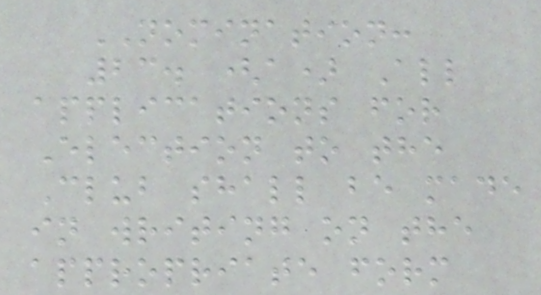NOMINATION:
23. (a) All
applications for
Election to the
Club shall be made
in writing on the
appropriate form
